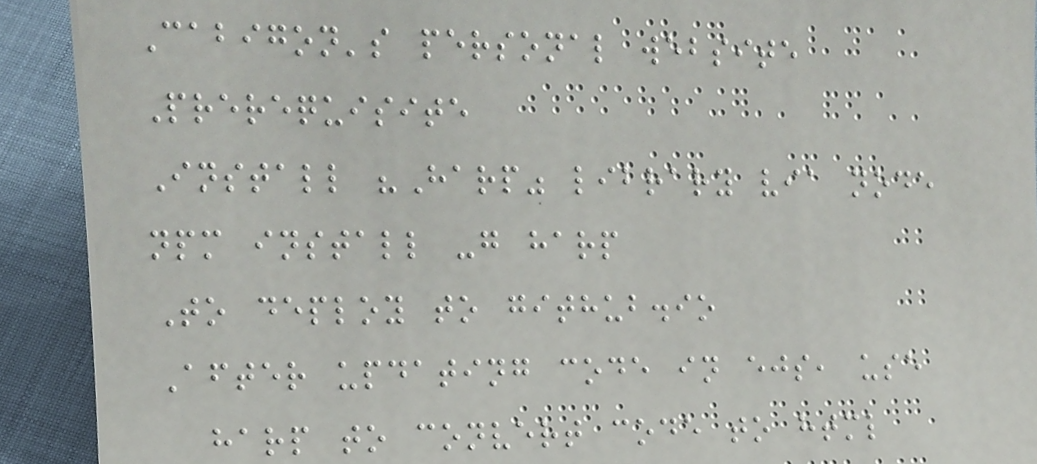Cabigon's personal website
Prerequisite
Install "Harp" library via node
npm install -g harp
To deploy to github.io
After updating code in ejs, use
harp to convert code to html
